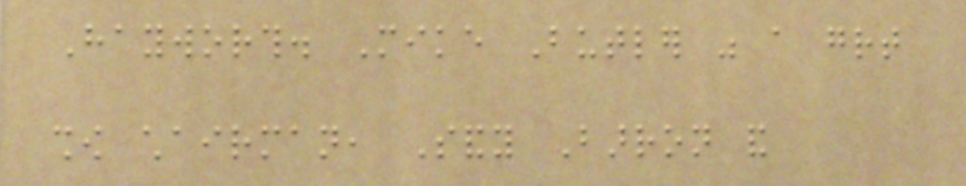Hayworth. Mike Butler was a great
show chairman, Sandy Barron and
